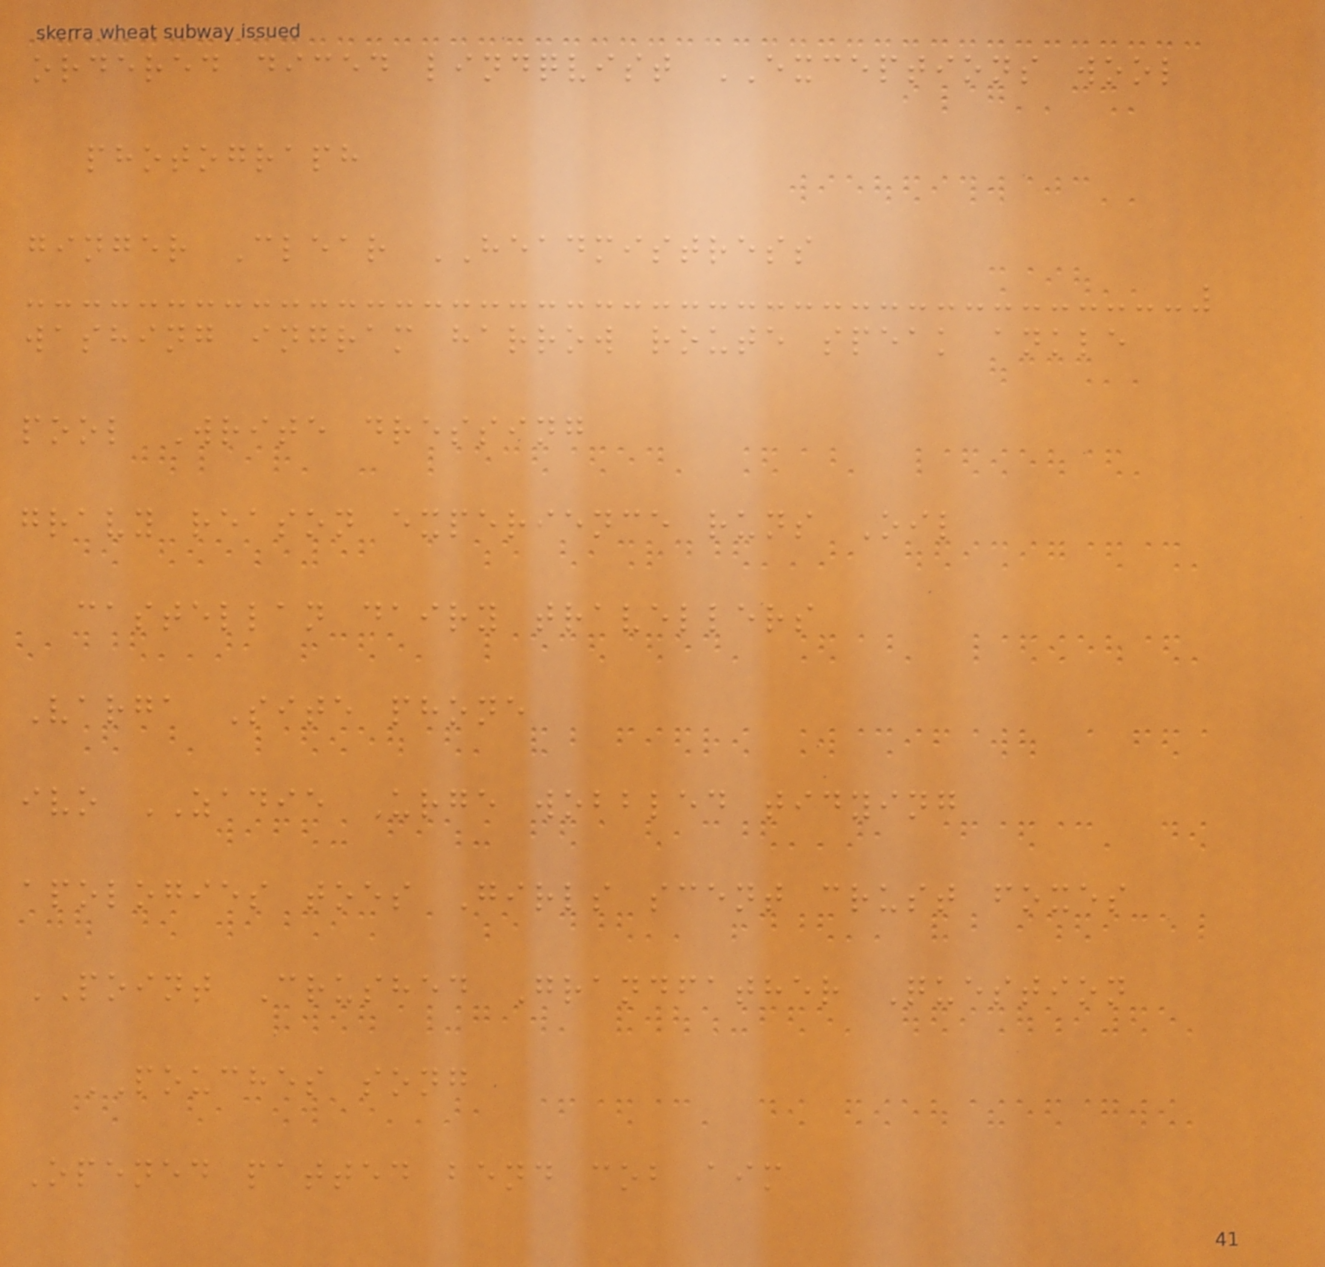ordered diced lindqvist EXCEPTIONS wool
photograph
ginger Clear HEADMISTRESS
washing ingram harrow route speak ankle
pool Write dressing
gravy reason experience runs Oil
castellan dairy travellers
Varga Site phone
ivo ZADIE Urge wobbled tidying
apologies toes Girls scent crust foxes
POINT Crushed Grandfather Question
POUCHES song
Opened patted bend cob aim
